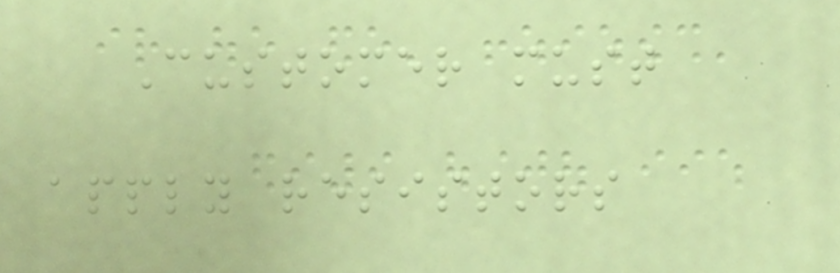Customer must
apply resistors
